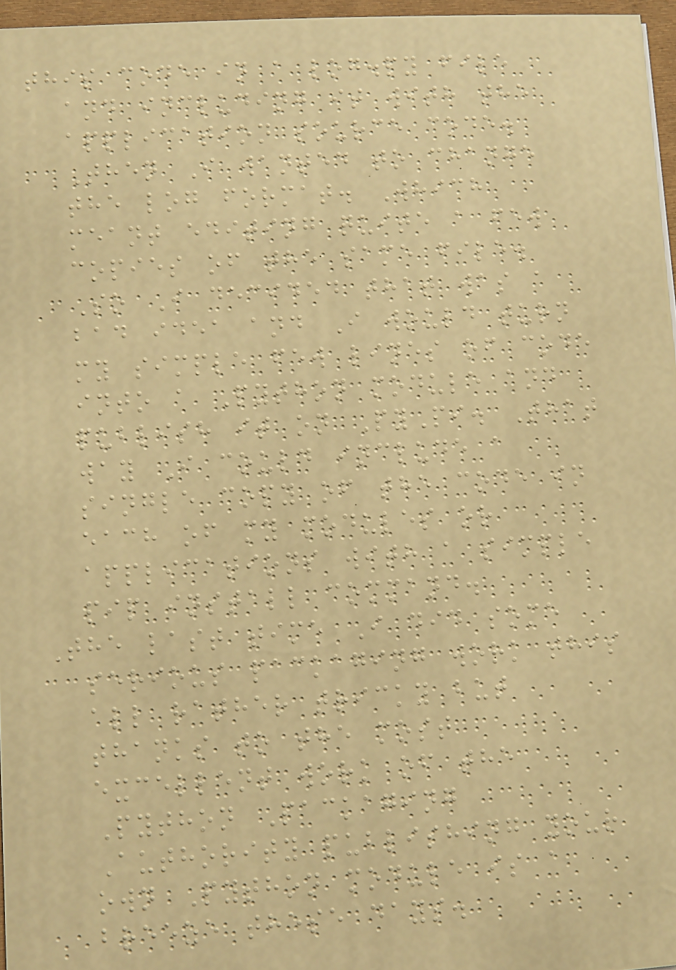this code in a log.py file
and including it with the
application source code.
Then I wanted to change
the log format. Which
meant editing quite a few
copies of the same file.
So I decided that was a
bad idea and I would turn
my simple few lines of code
into a Python module and
publish it on PyPi. That
way I could include a
single copy of the code in
each of my modules or
applications with a simple
pip install command.
The last time I did some
serious packaging work this
all rather tricky but
thanks to the most
excellent work of the
Python Packaging
Authority publishing your
own Python module is a
breeze these days.
